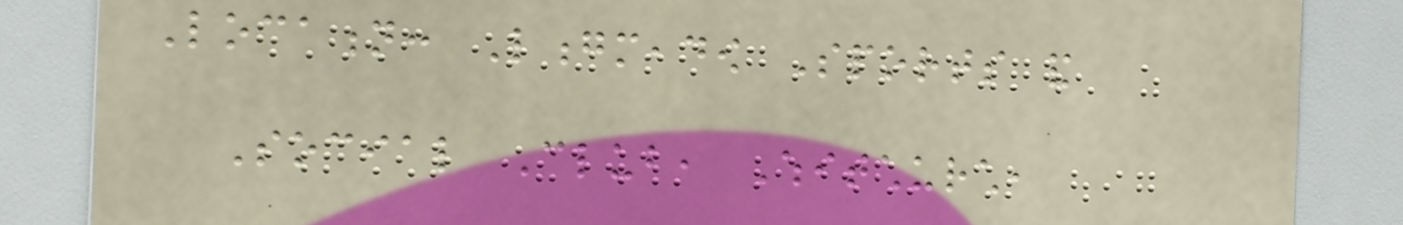Location: Longmeadow Sports and
Social Club, Whitchurch,
